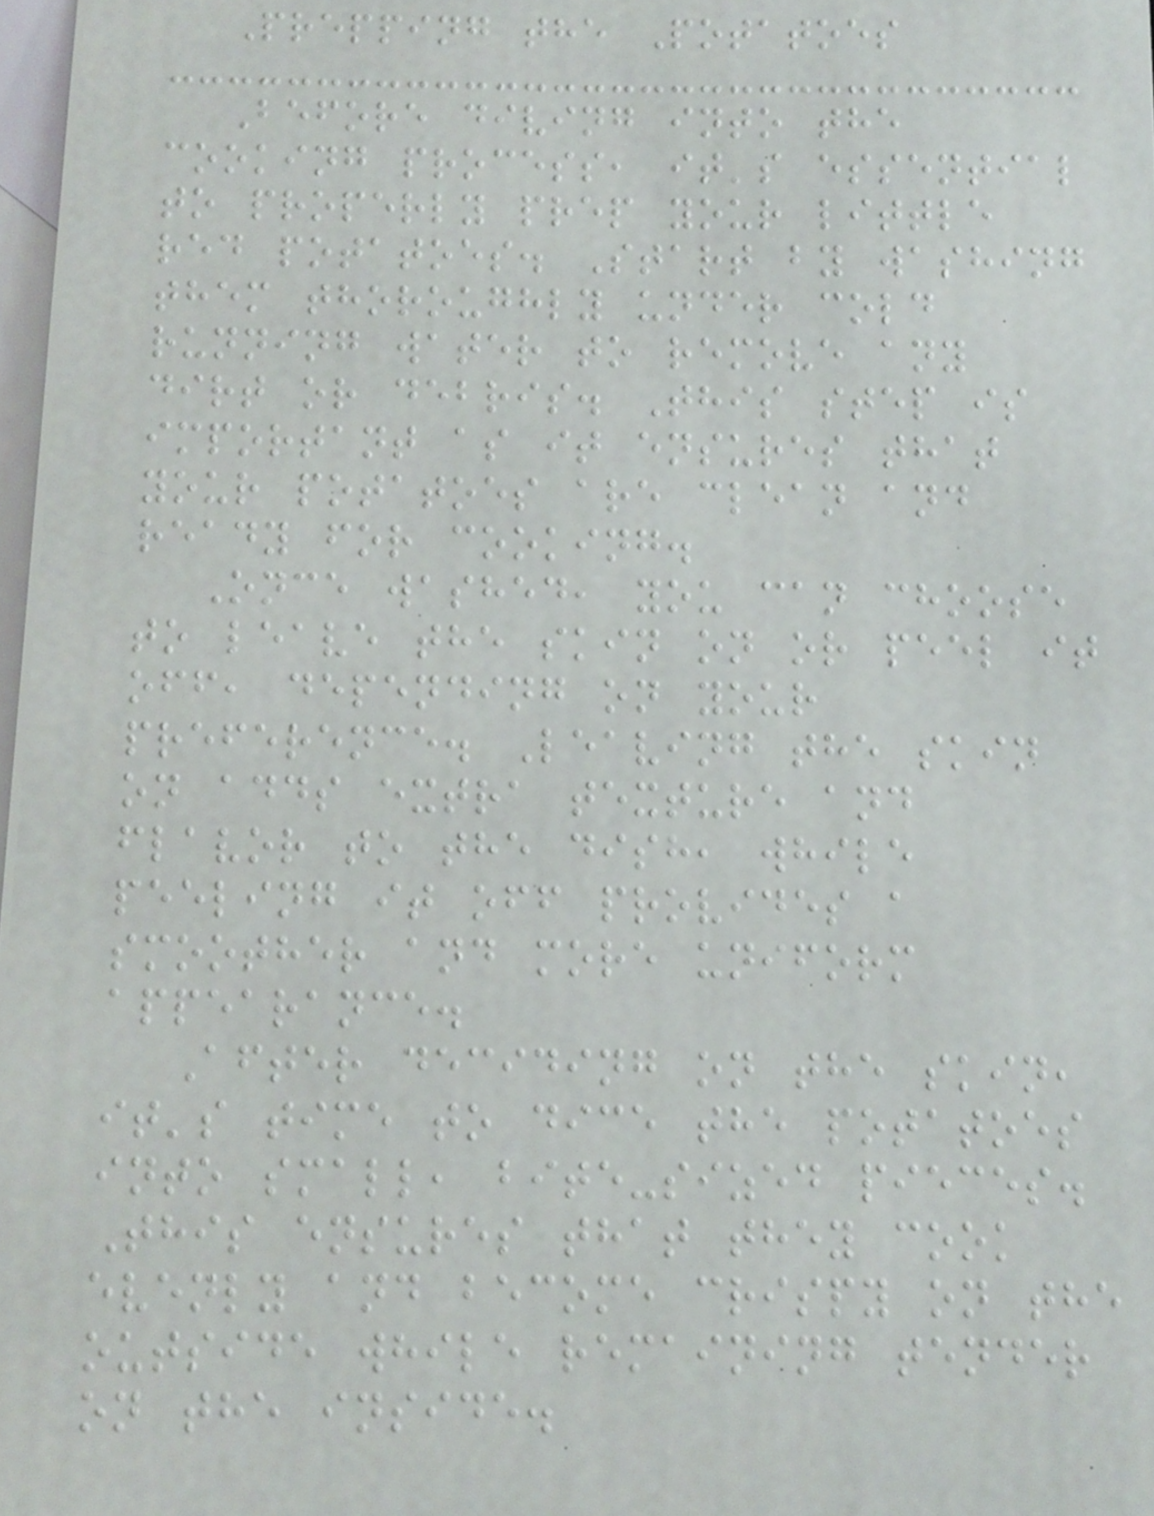Prepping the Potatoes
Before diving into the
cooking process, it's essential
to properly prep your little
red potatoes. Start by washing
them thoroughly under cold
running water to remove any
dirt or debris. This step is
important as it ensures that
your potatoes are clean and
ready for cooking.
Once washed, you can choose
to leave the skin on or peel it
off, depending on your
preference. Leaving the skin
on adds extra texture and
flavor to the dish, while
peeling it off provides a
smoother and more uniform
appearance.
After deciding on the skin,
it's time to dice the potatoes
into small, bite-sized pieces.
This ensures that they cook
evenly and become crispy on the
outside while remaining tender
on the inside.
